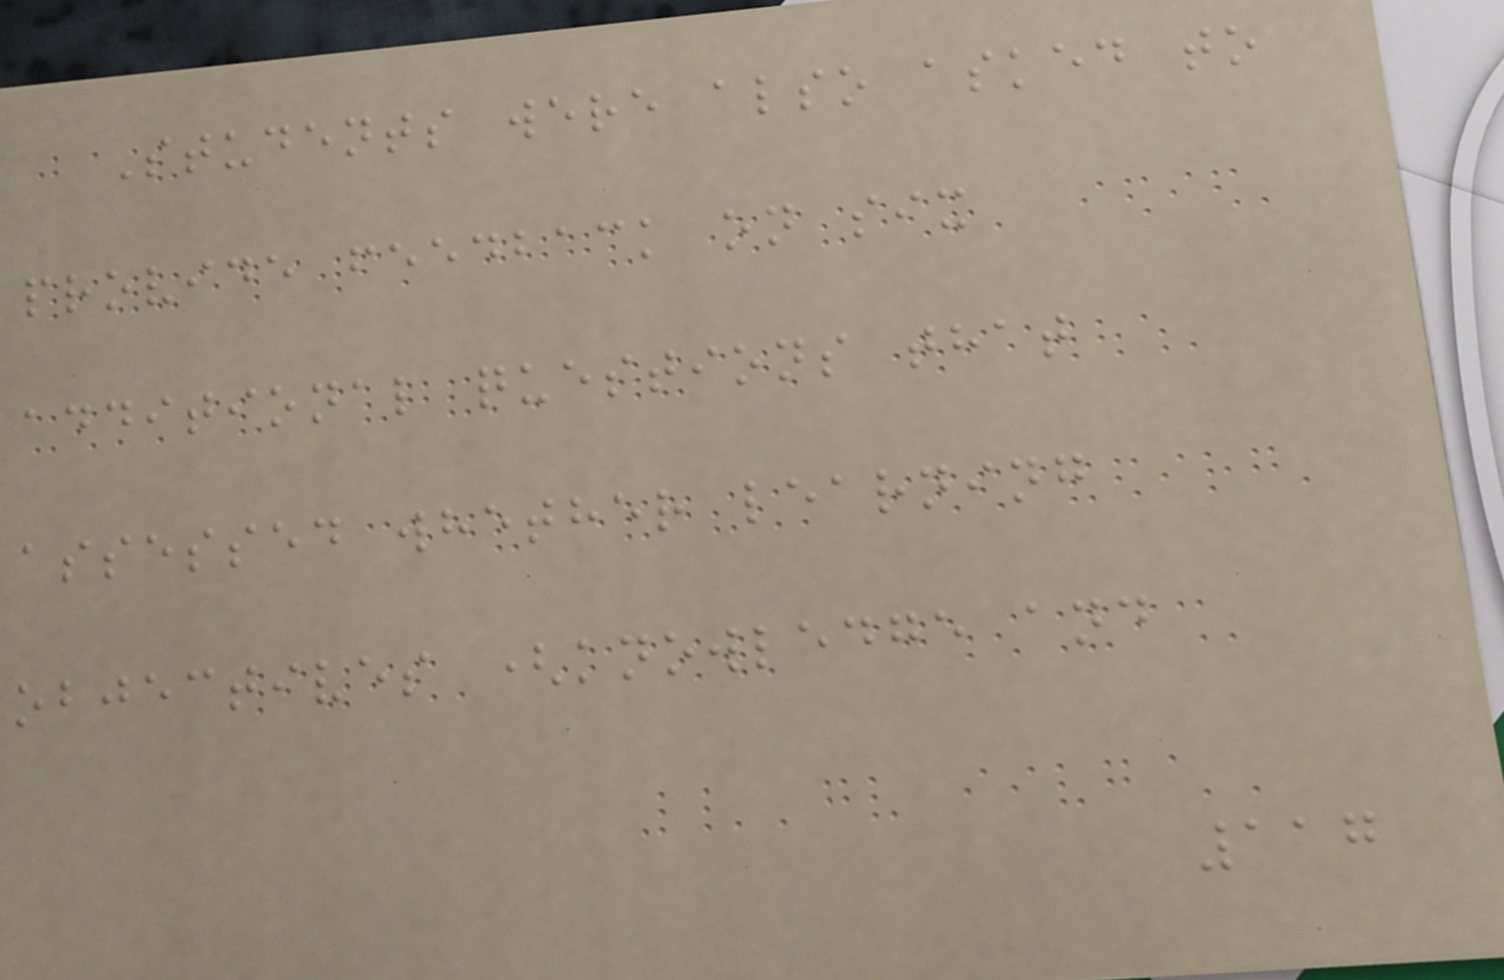Students were also asked to
provide feedback on six
additional questions that
assessed whether learning
objectives (knowledge and
117
